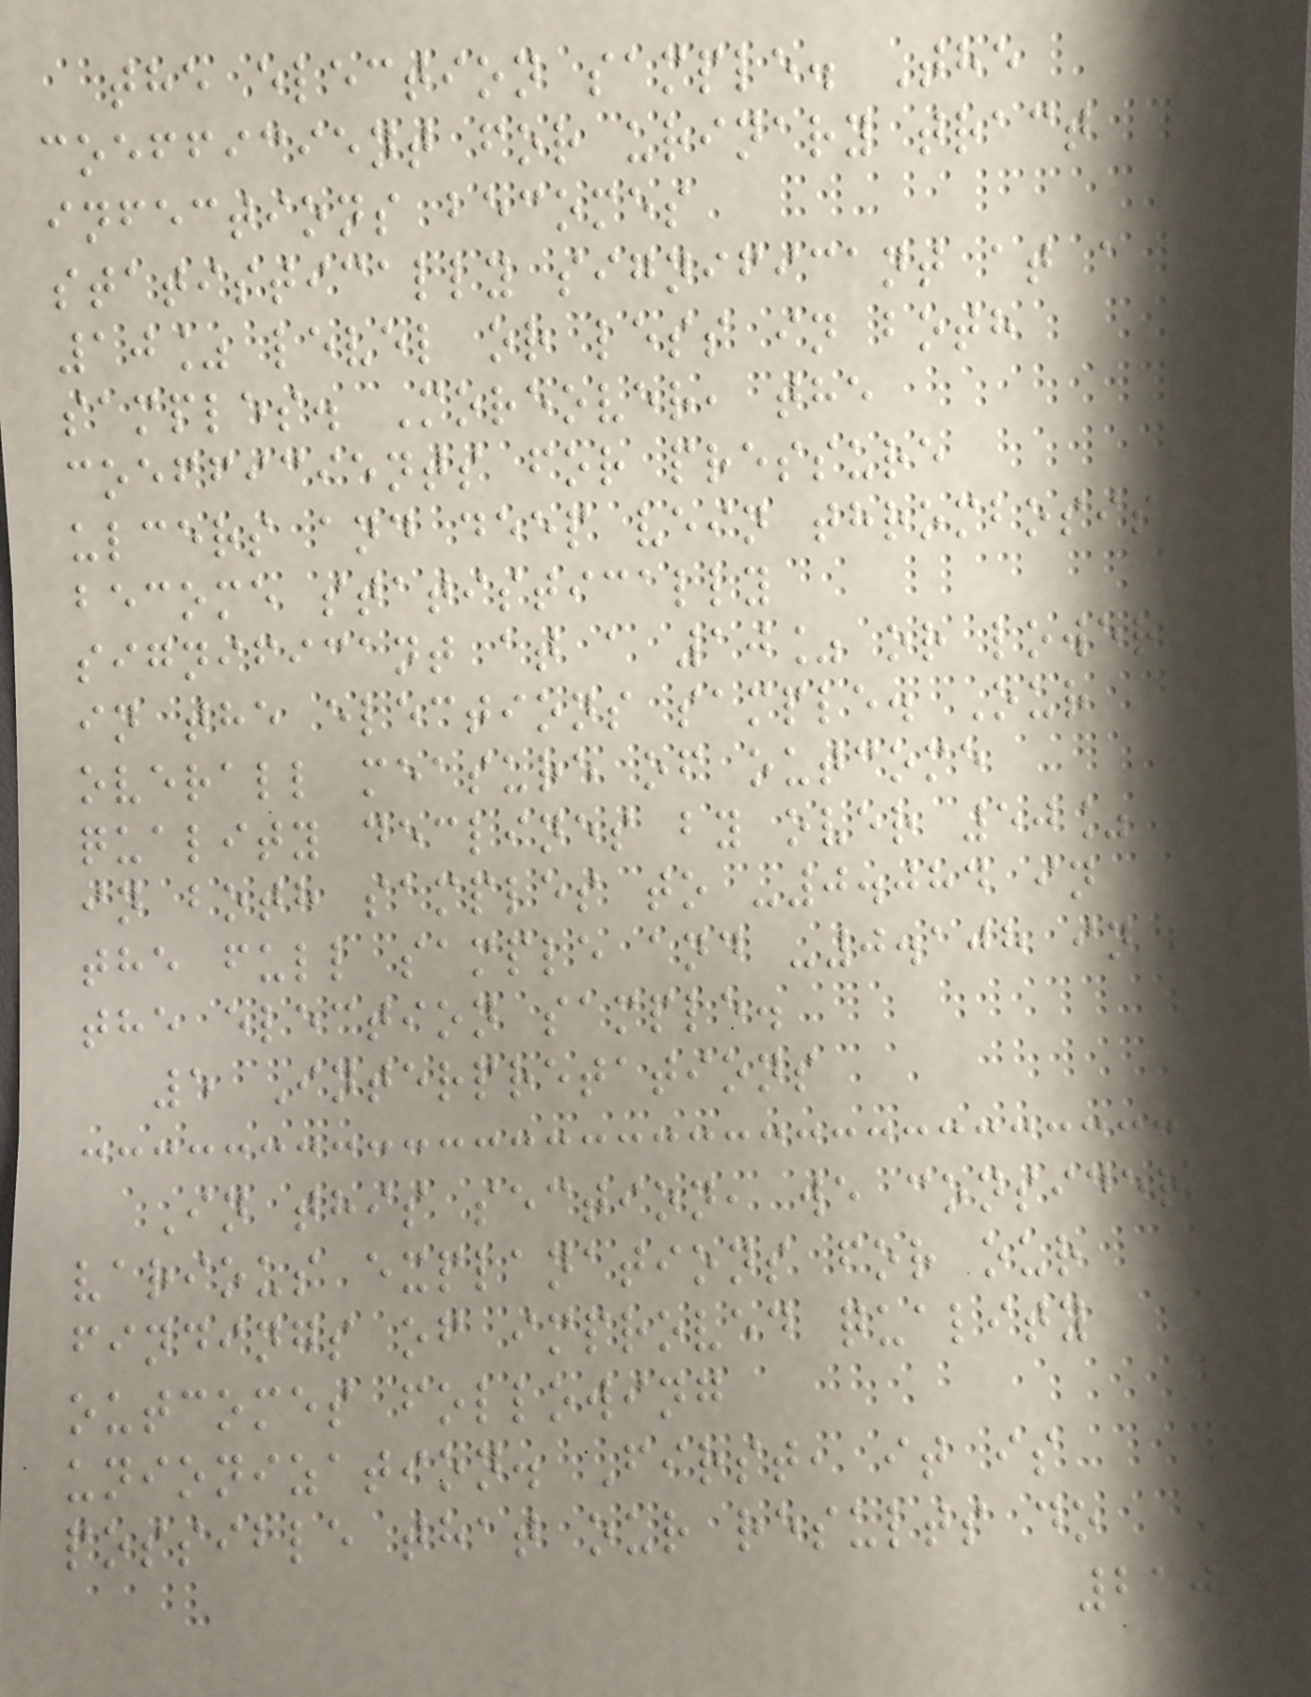the election sample. The
coefficient for urinary tract
infections becomes
statistically significant at a
10% level or less in both
samples. Moreover, the
coefficients for pressure
ulcers and deep vein thrombosis
become statistically
significant at a 10% or lower
in the elections sample. Our
overall measure of outcome
quality declines by over 50%
in both samples to -0.084 in
the full sample and -0.108 in
the election sample.
5 Interpretations
In this section, we consider
various explanations for our
findings of improved quality
outcomes following
unionization. First, it is
possible that our results do
210
